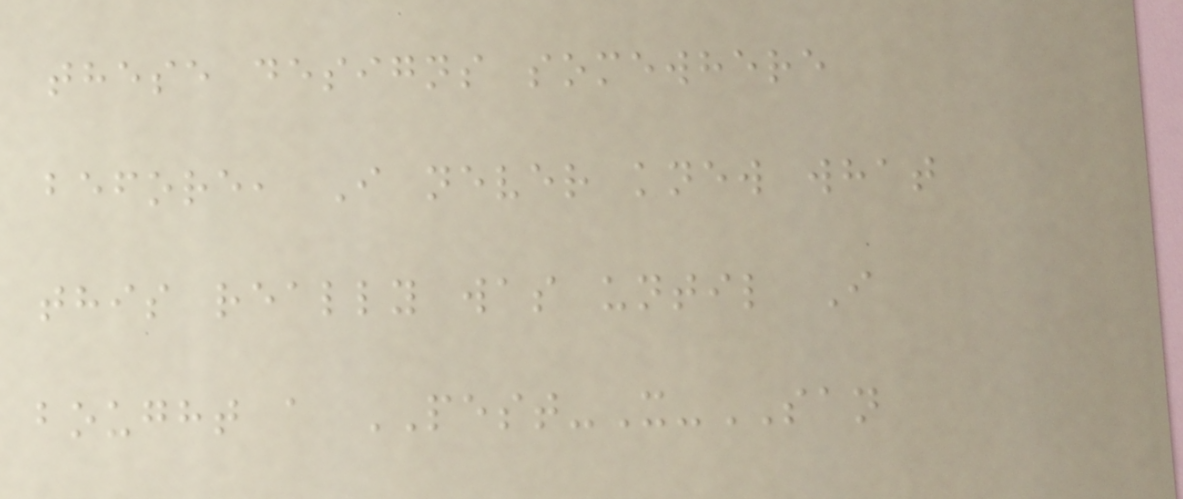these designs somewhere
before, I never knew what
this really was until I
bought a PEST-X-SAN
